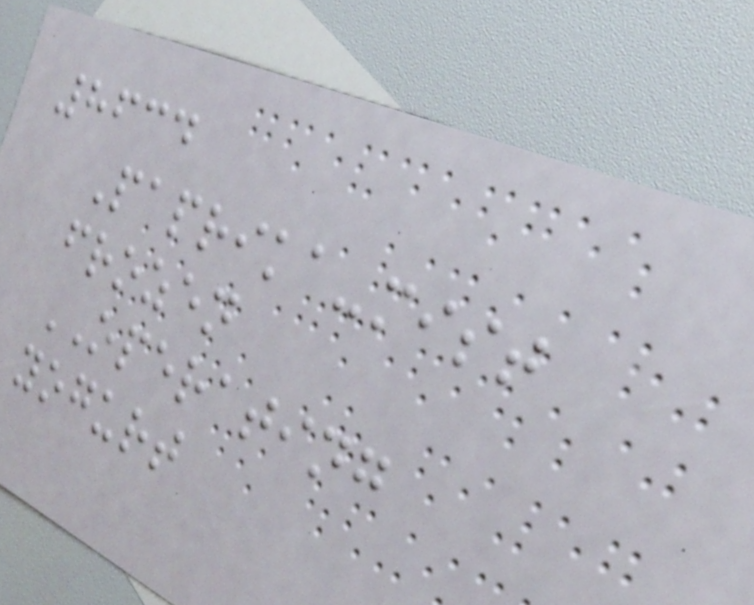8634
Paprika-mist
frozen
OPERATING
yogurt
